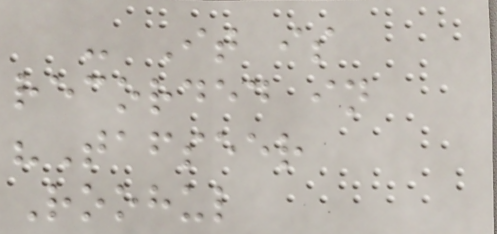- It is
recorded in
"Tafseer
Roohul
